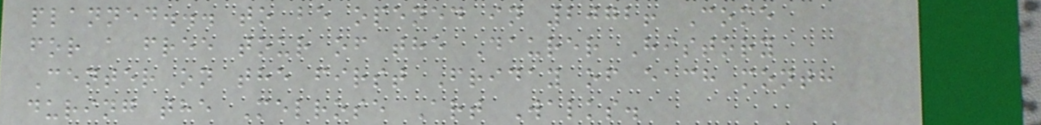planned... to be opened in 2072! Come
for a free tour of the Daurer History
Center on the first Friday of each month
during the Melrose Art Walks.
